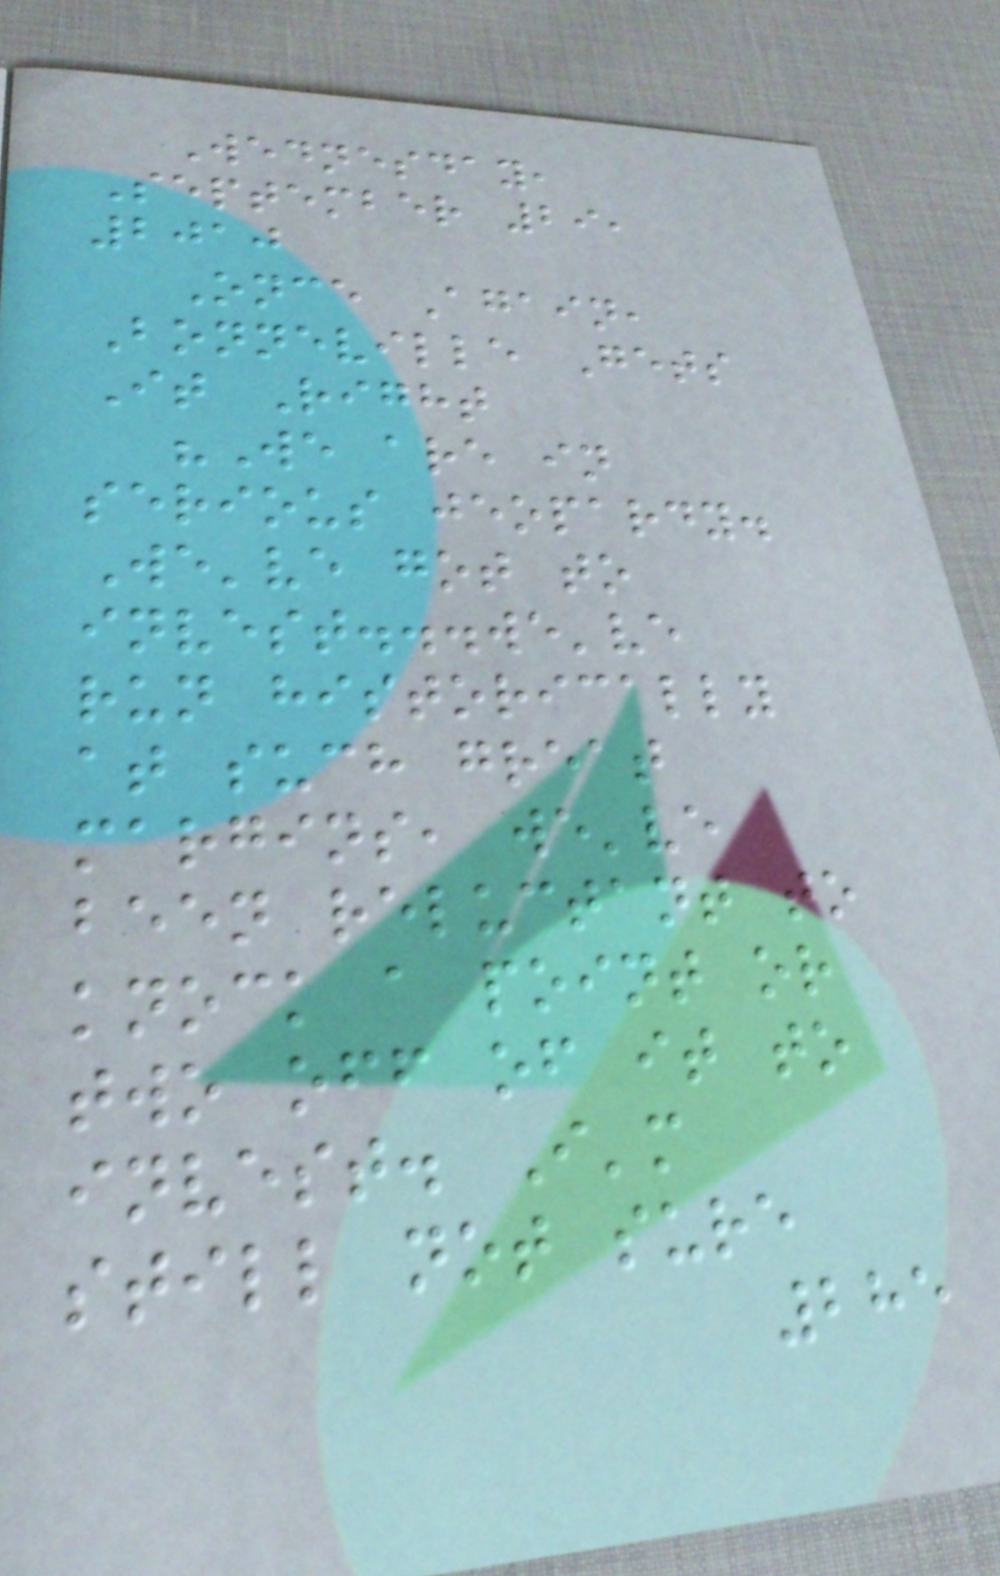Wednesday,
September 29,
2010
Once Again,
Bonneville Gets
It Right
"We are in
serious jeopardy.
We've got to
invest...we've
run historically
at such great
margins, we've
been reluctant to
knock a point or
two off of it to
invest. I'm
still not sure
285
